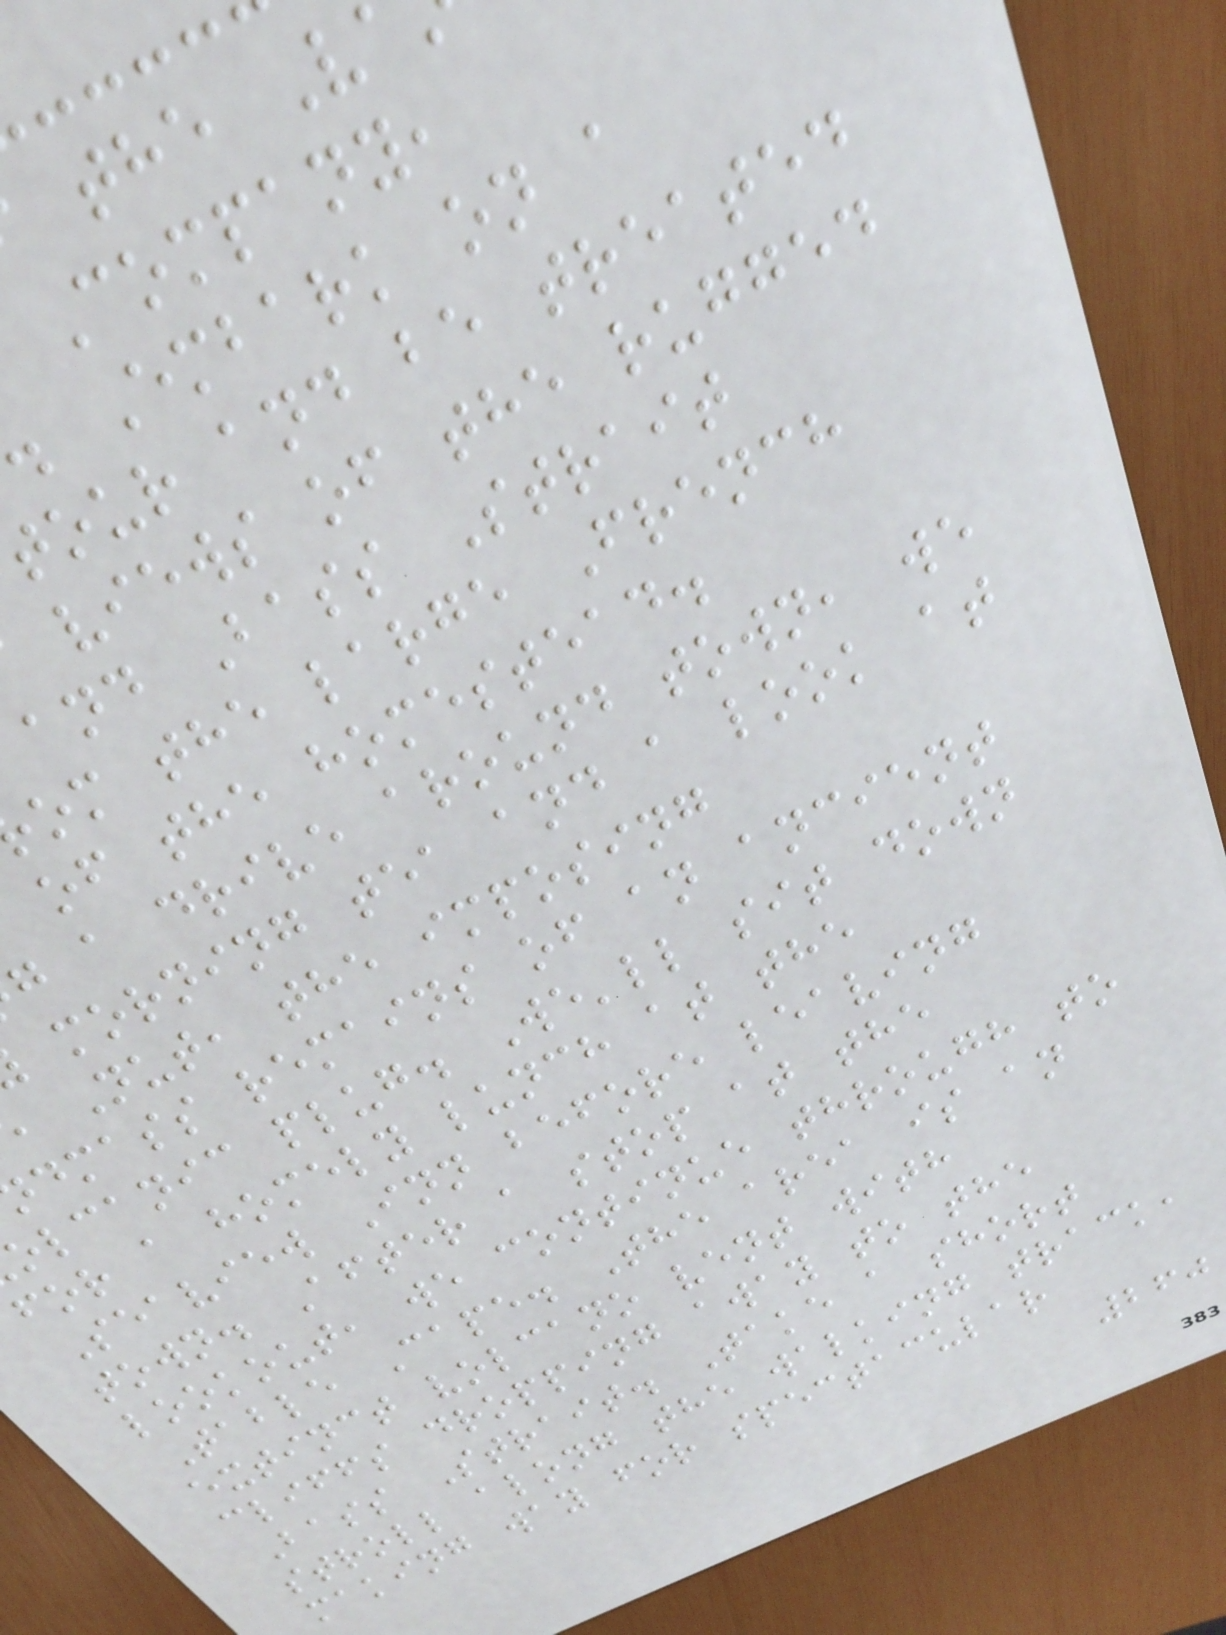the V
Company,
Embark on a
tour and be treated
views of the rugged
and Bass Strait
om the large French
of the homestead.
g a drive around town, we
morning tea and a look at
Nut, the imposing
dmass remains of an ancient
olcanic plug. We'll sit down
for a homely lunch at the
Seaview Inn before leaving
town. After a stop at the
lookout, we continue through to
Table Cape. The area is an
extinct volcano vent with
cliffs dropping away to the
Bass Strait. Take a short
stroll along the walking track,
making way for spectacular
260
